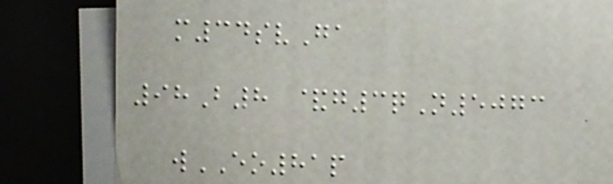m34svGa
98B8 &g3qN5073
wEO81p
